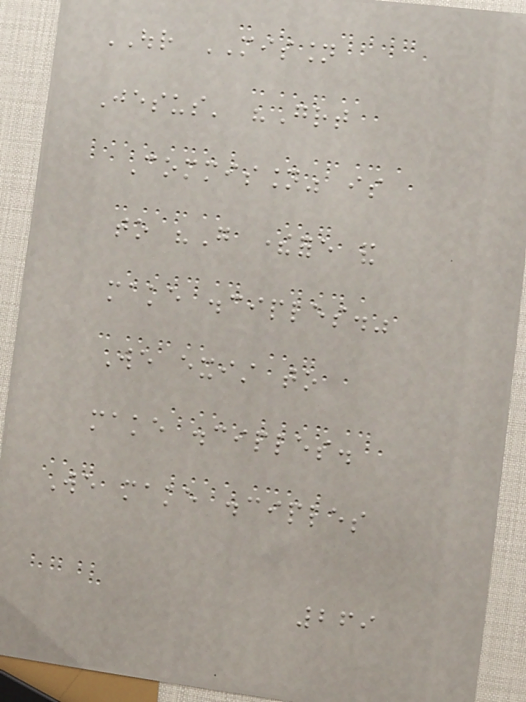OUR MISSION
Jesus' "Great
Commission" is
to "Go therefore and
make disciples."
We exist to
make disciples.
We make disciples
269
